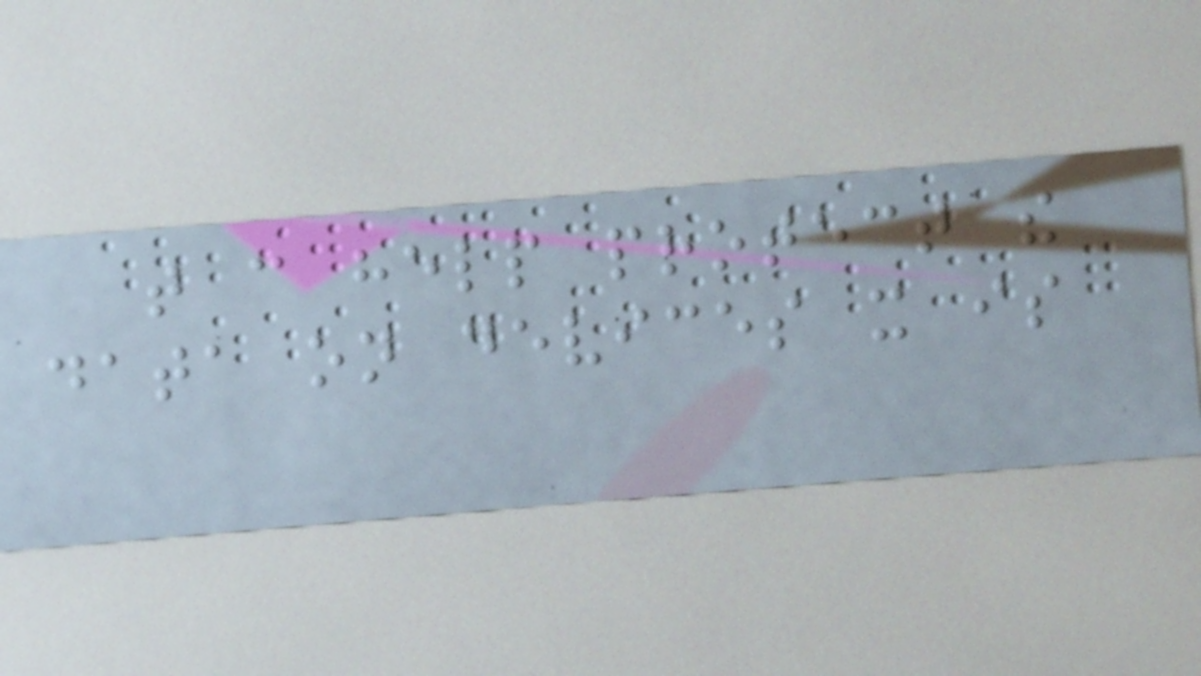that can help protect the
data on devices it is
